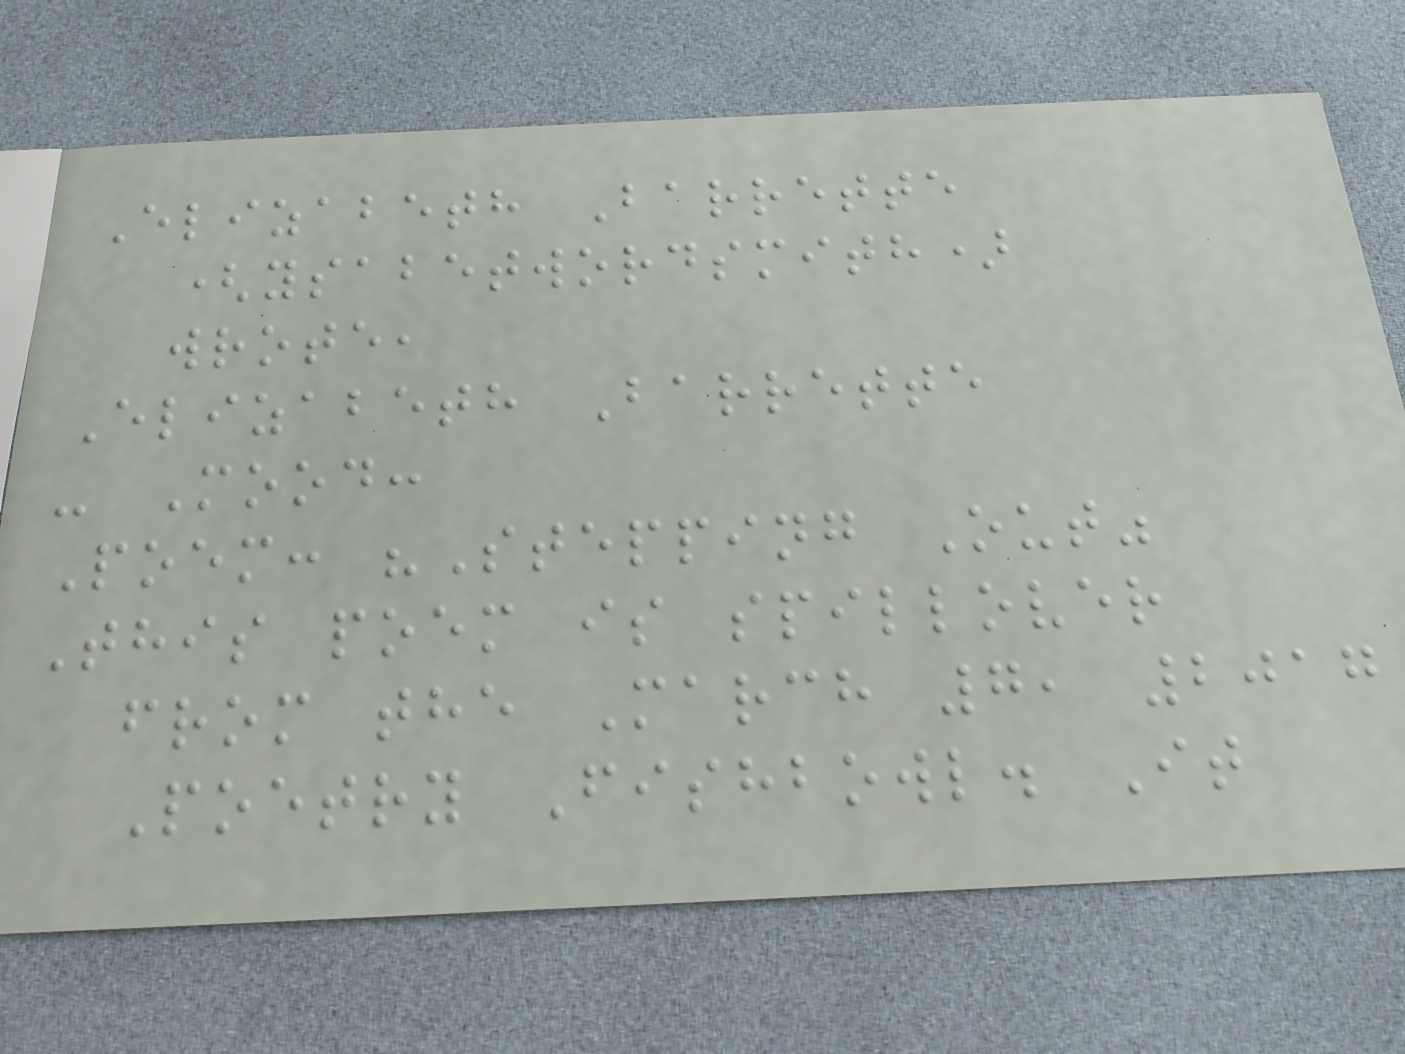Elizabeth Barrette
(ysabetwordsmith)
wrote,
Elizabeth Barrette
- Mood:
Poem: "Stepping Out"
This poem is spillover
from the March 7, 2017
Poetry Fishbowl. It
